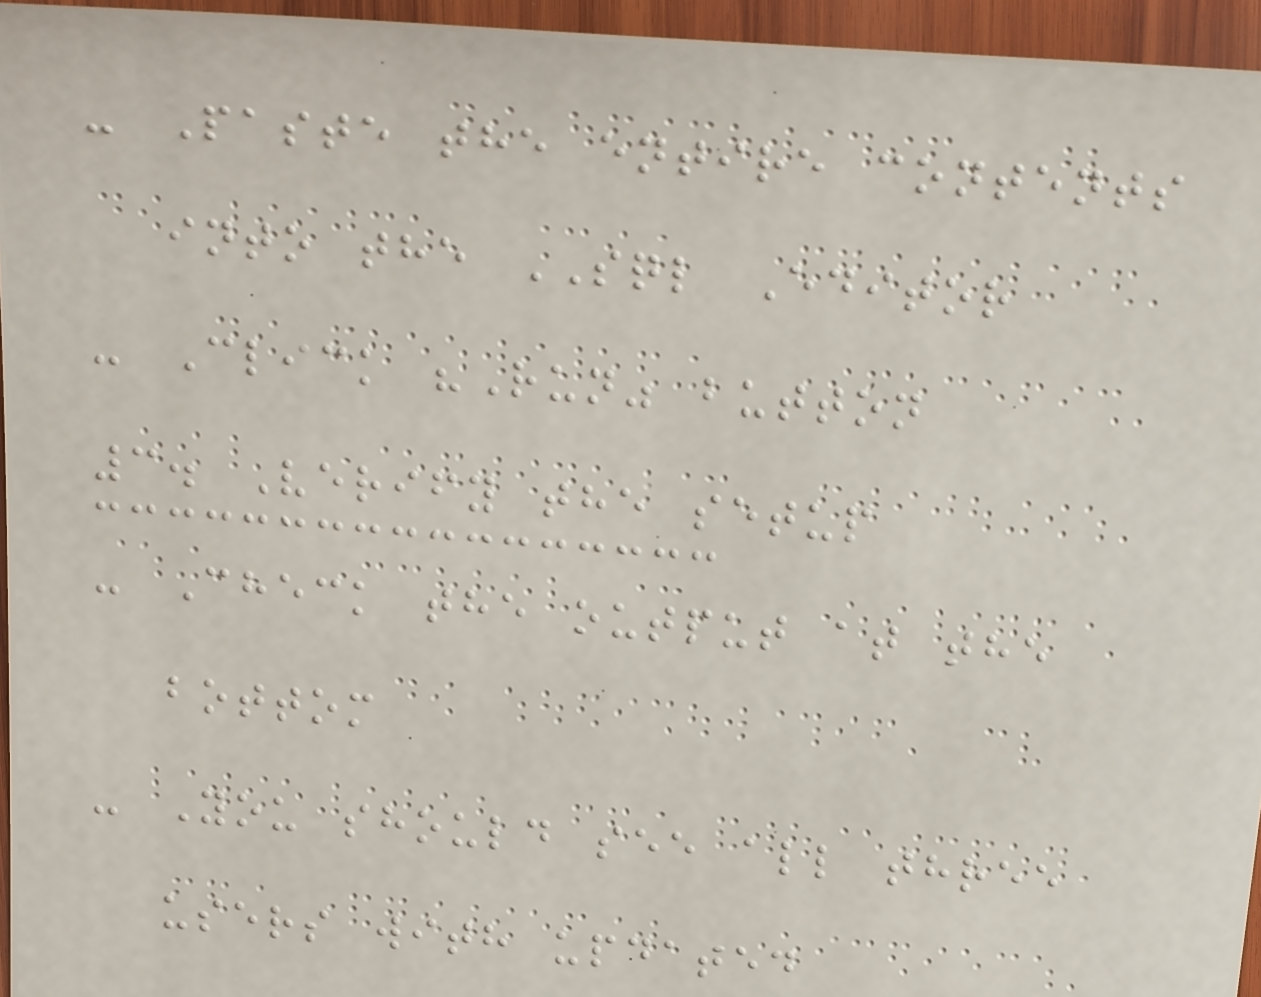- Paste the entire contents
into the SQL Editor
- Click "Run" button
3. Verify the setup
- Check the output at the
bottom
- You should see all three
users with updated
